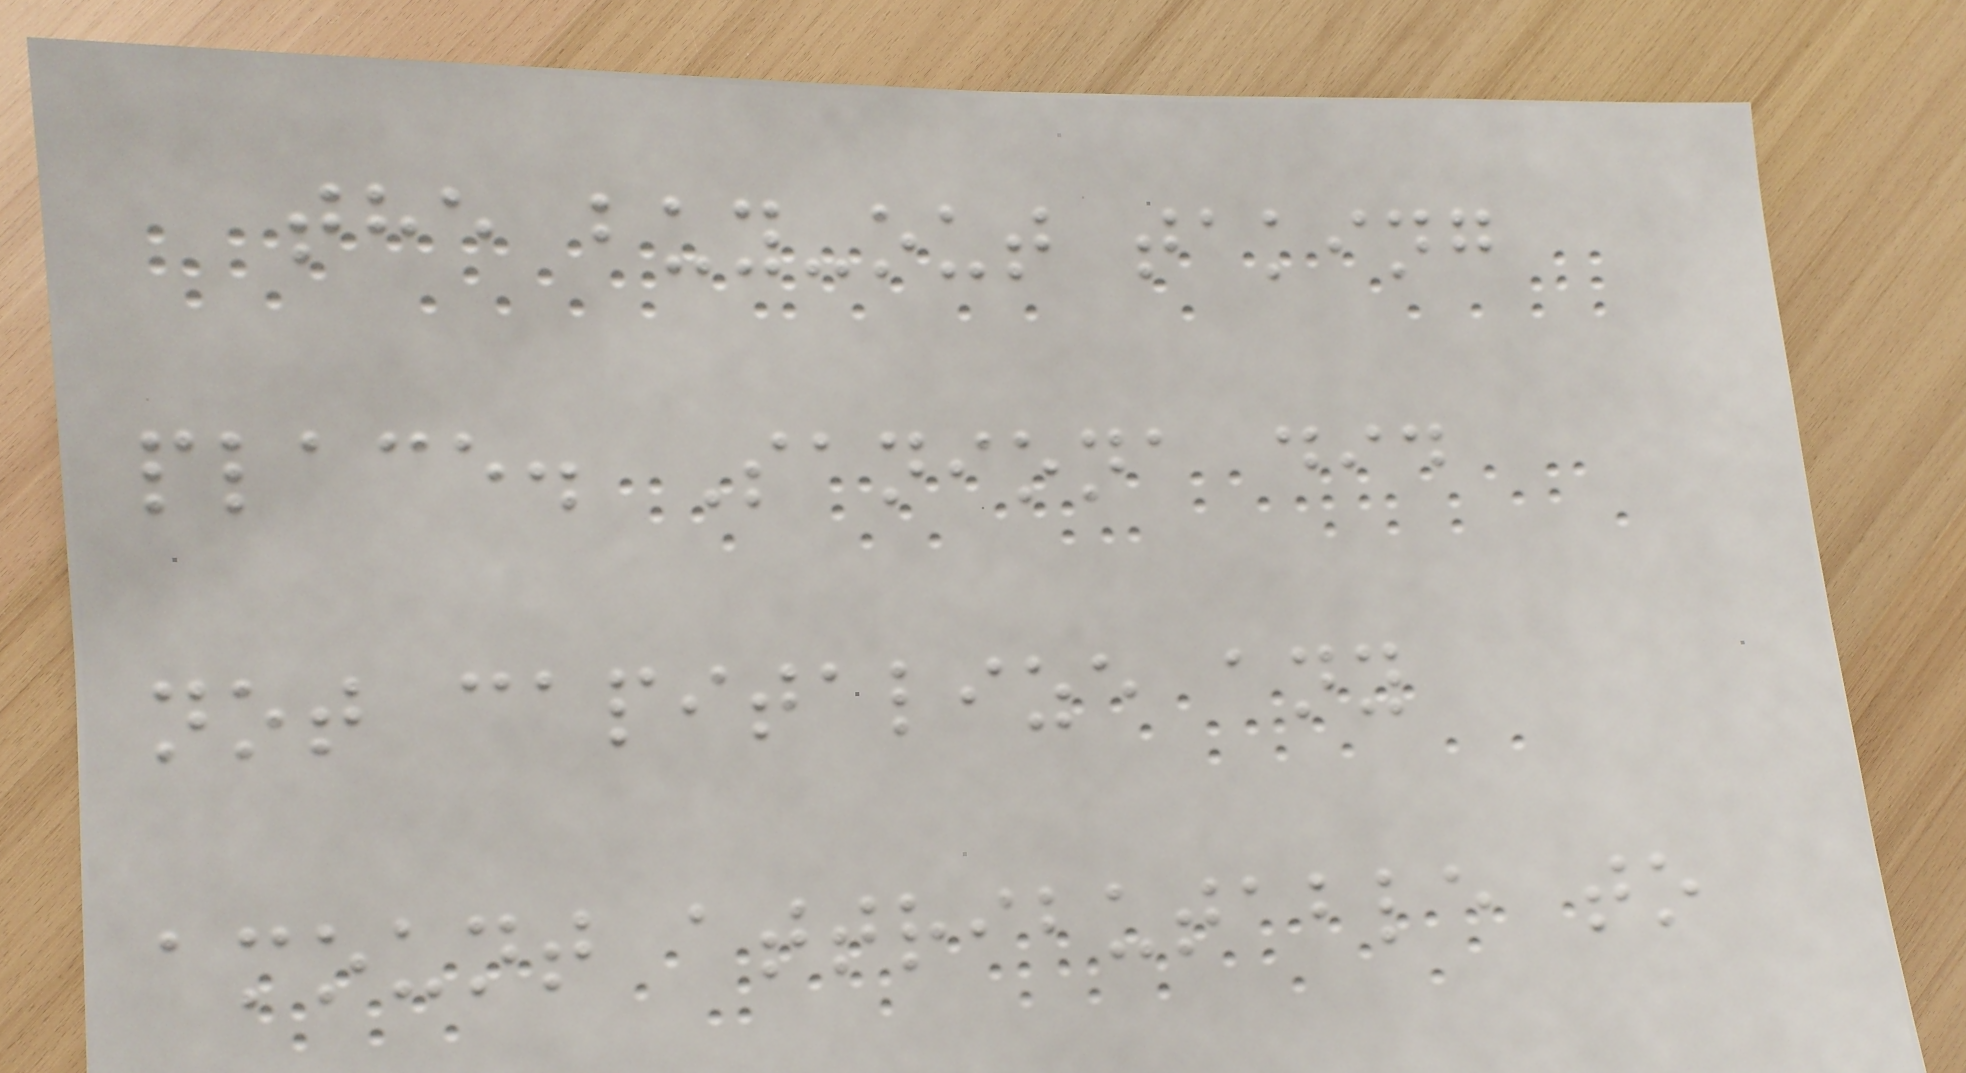the buy-out taking
place. Saniona did
not capitalize any
amount attributable to
